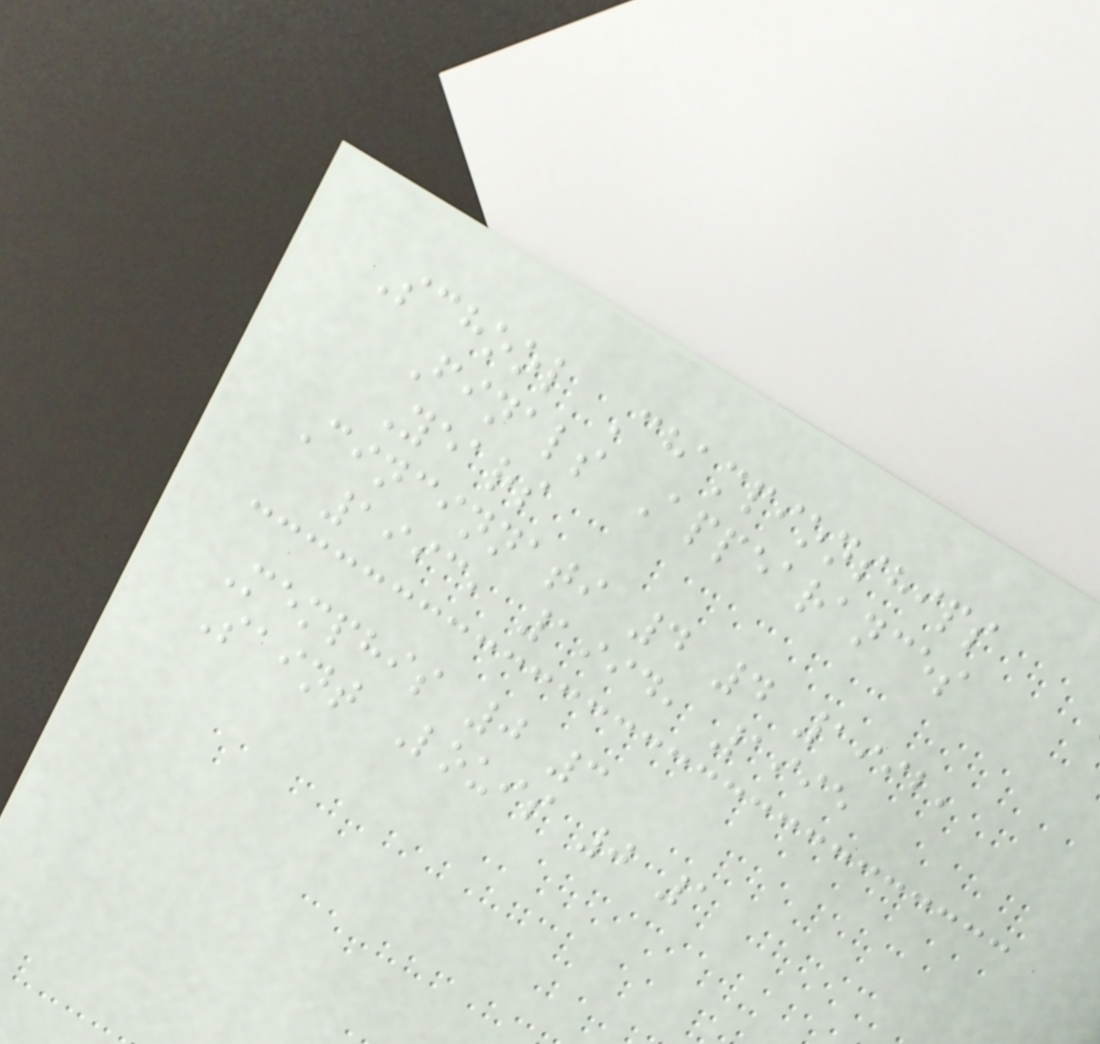School Championships
Finals Appearances
Years
Cincinnati 4 4 1992,
1993, 1994, 1995
Memphis 0 3
Saint Louis 0 1
